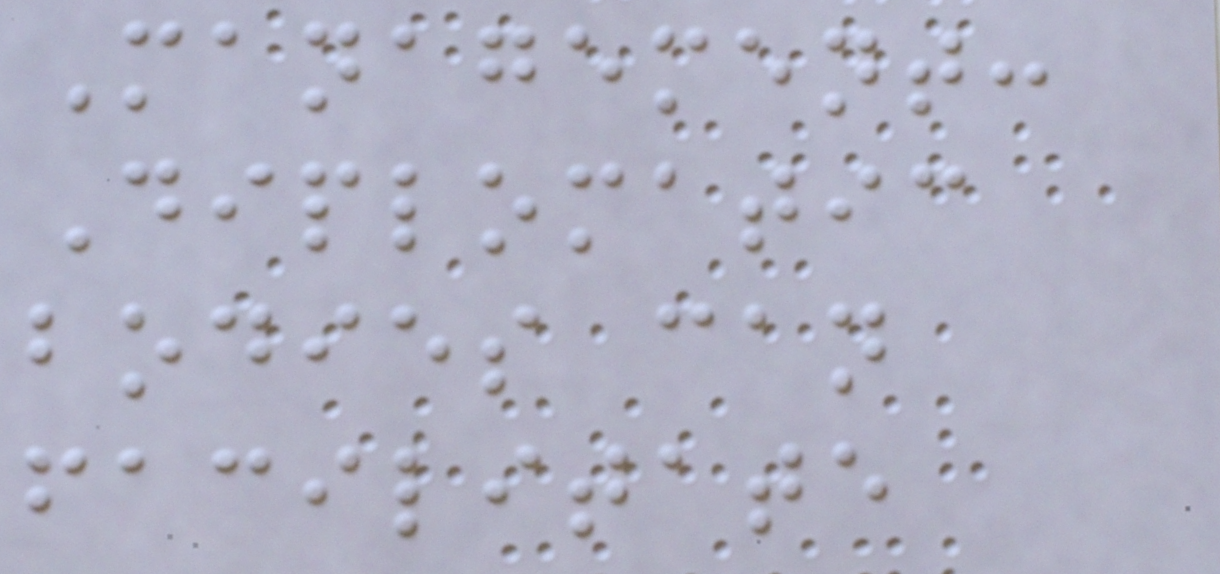Management:
Diplomatic
bodies can
facilitate
